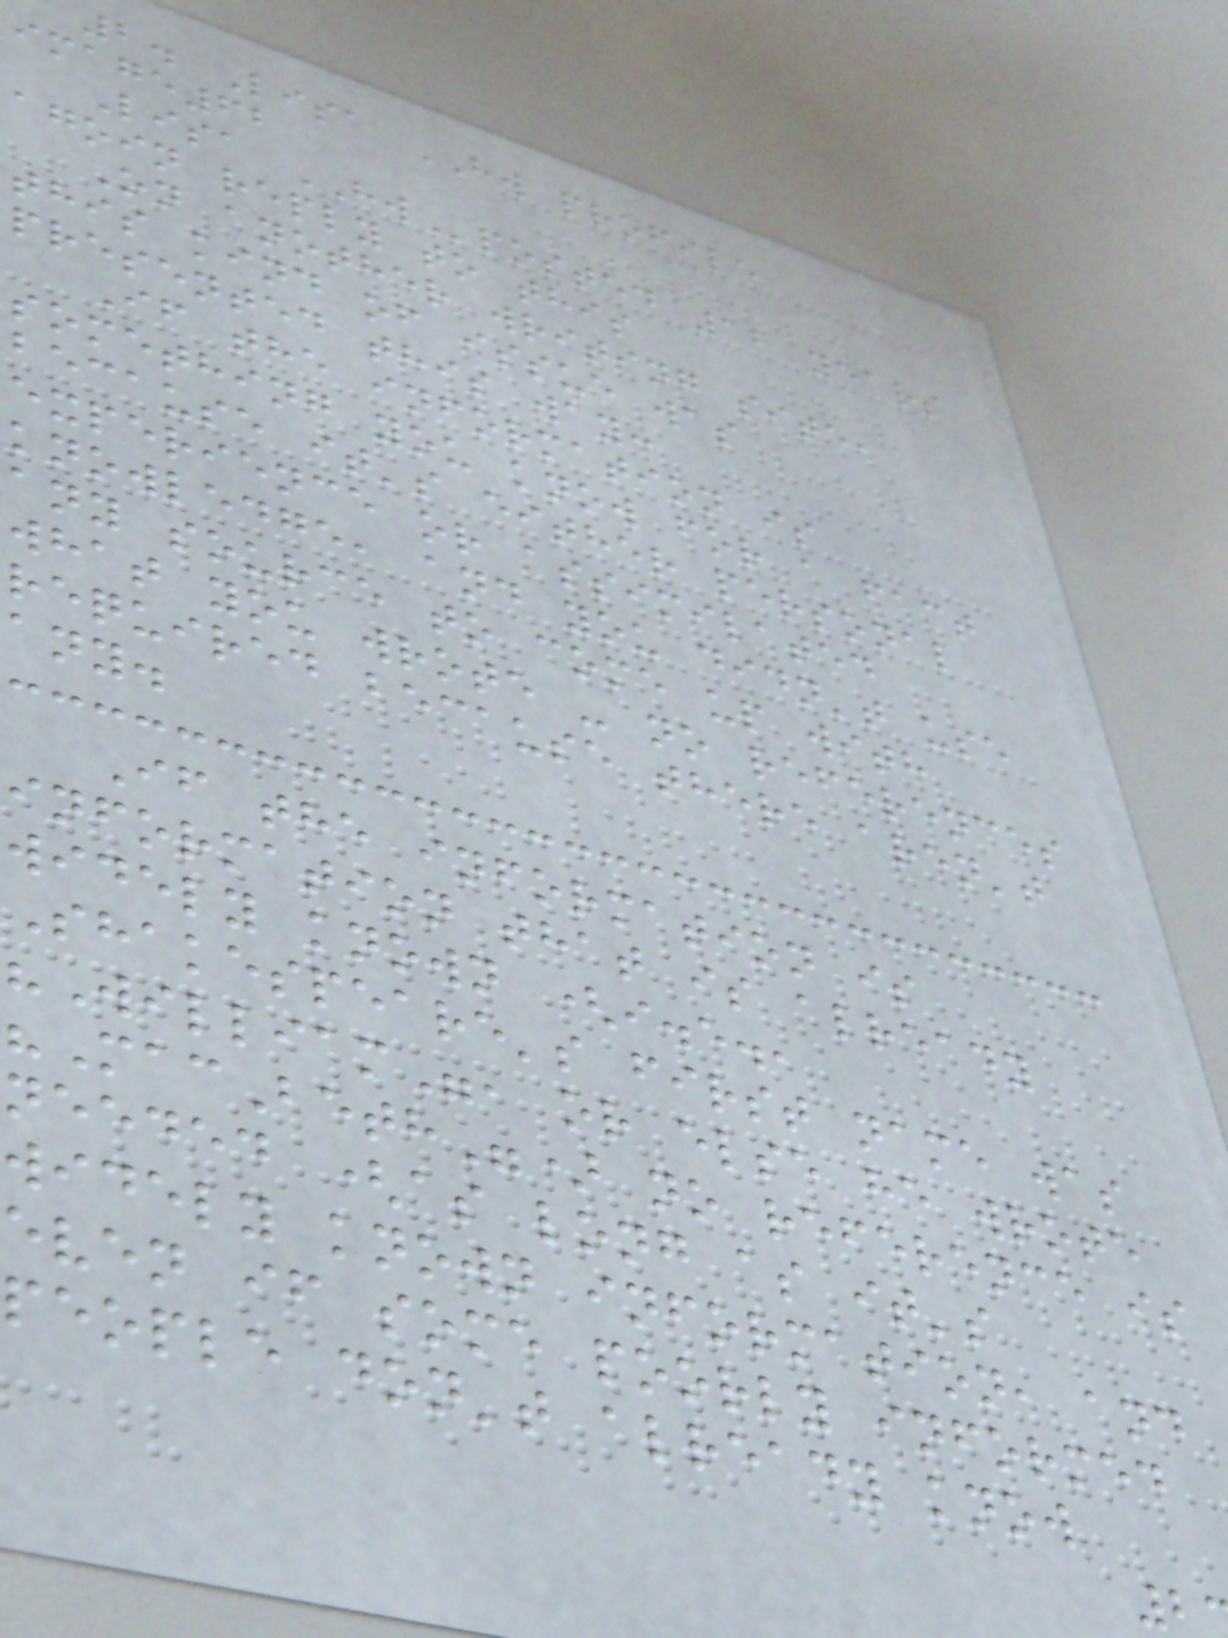2. Lisa HW profile
image62
Lisa HWposted 12 years
agoin reply to this
On another writing site,
this kind of issue was
presented this way:
If the information is
something you know for a fact
because it's either personal
experience or assimilated
knowledge, and you didn't use
any source to come up with
what you wrote - no references
required because there aren't
any.
If the information is
information that is already
widely known (i.e.,
Shakespeare's first name was
"William", or else he wrote
"MacBeth") no reference is
needed (as long as it's
widely known information, and
even if some poorly informed
people don't already know
